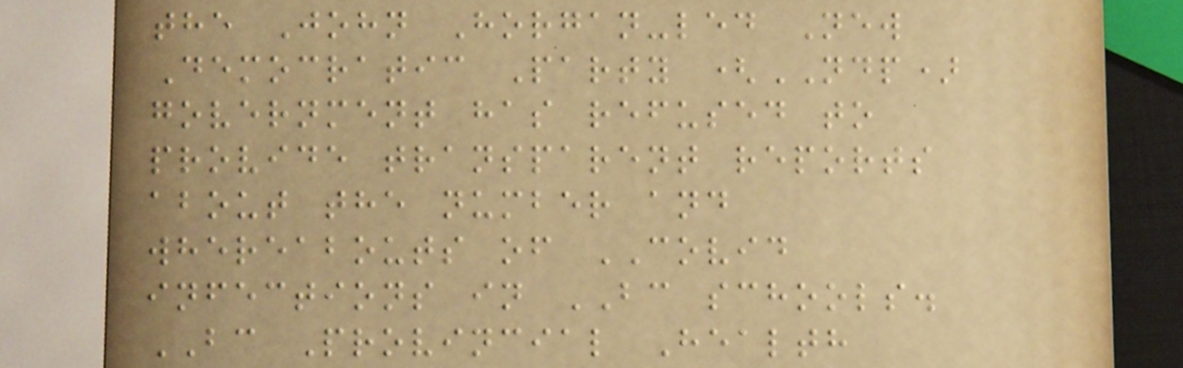the John Horgan-led New
Democratic Party (NDP)
government has refused to
provide transparent reports
about the number and
whereabouts of COVID
infections in BC schools.
BC Provincial Health
